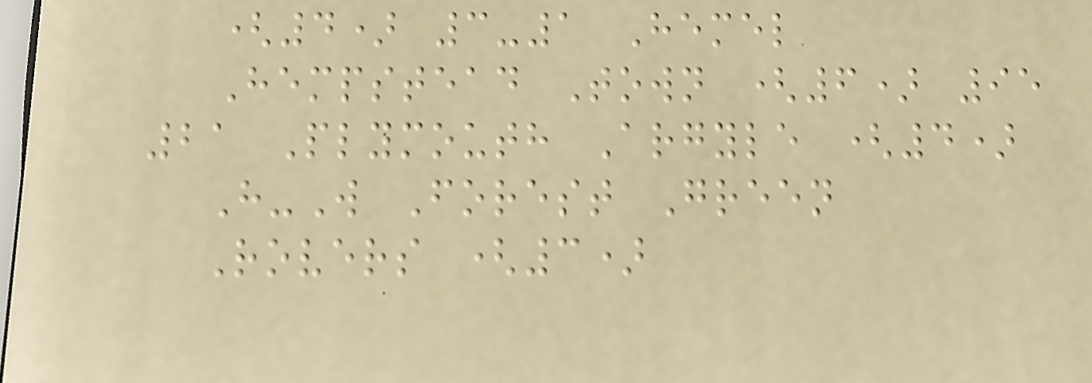(4) 3-1 Hemel
Hempstead Town (6) 95
21 Plymouth Argyle (4)
H-W Forest Green
Rovers (3)
